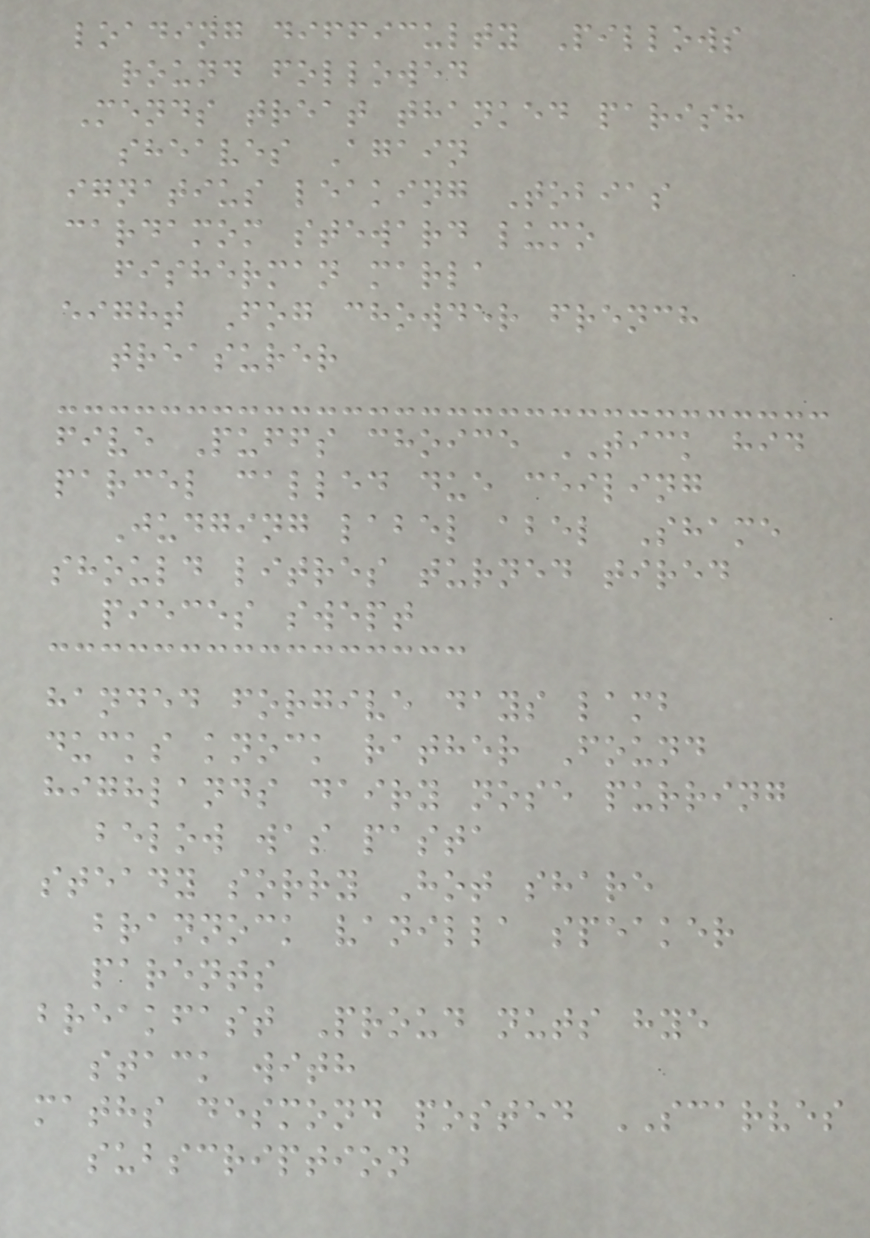loading difficulty Pillows
round followed
Mends treat thanked parish
sheaves Again
ignatius leaking Tobias
cardamom steward lumo
fisherman marla
eight Fog chowder french
treasurer
five Puffs choice TICK hid
parcel called due ceiling
Judging label abel Shame
should litres turned tired
pieces swept
handed forgive days lamb
ducks knock rather Found
highlands dairy nose purring
below was pasta
steady sorry Hot share
brannock vanilla speaker
parents
breakfast Proud nuts hye
stack with
maths desmond posted SCARVES
subscription
